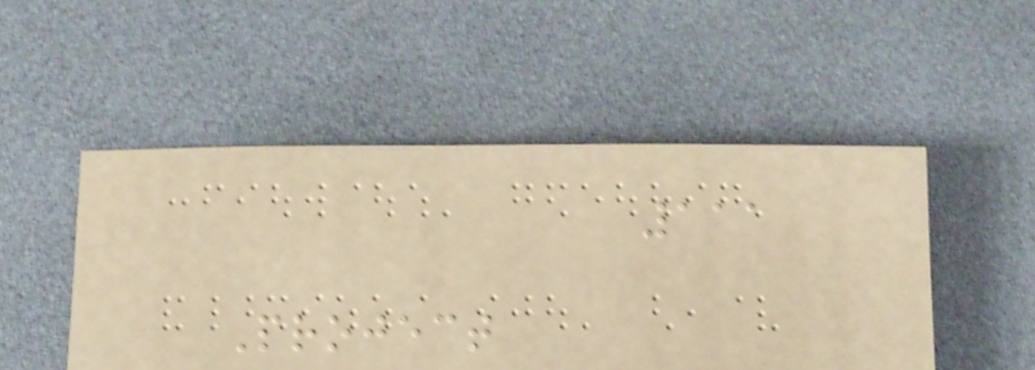111
Project
